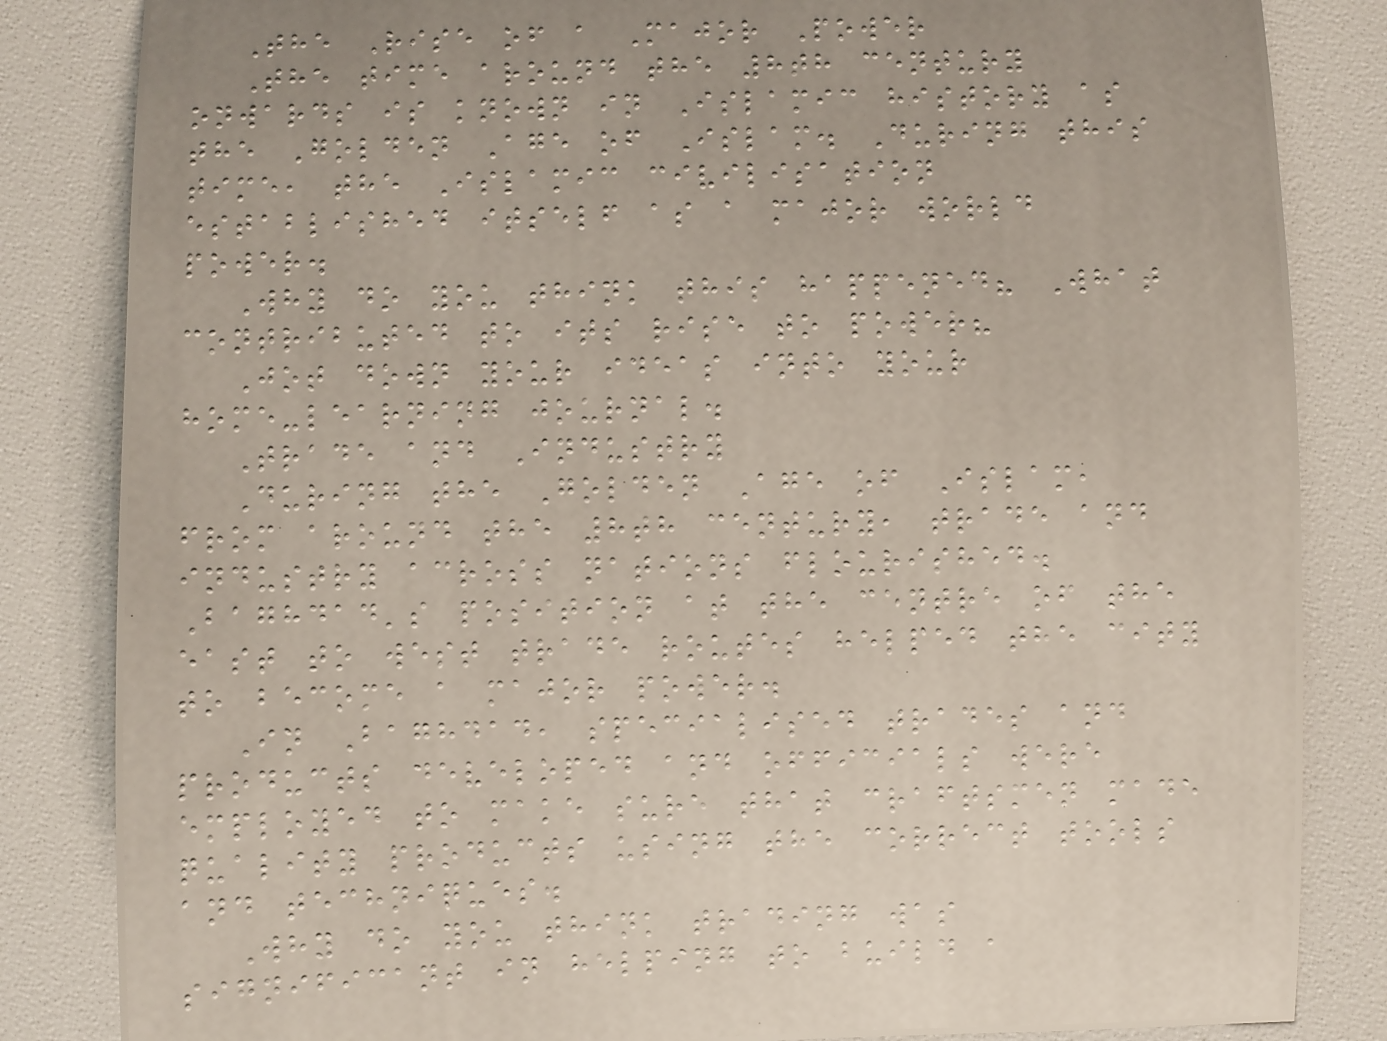The Rise of a Major Power
The time around the 8th century
onwards is known in Islamic history as
the Golden Age of Islam. During this
time, the Islamic civilisation
established itself as a major world
power.
Why do you think this happened? What
contributed to its rise to power?
Jot down your ideas into your
home-learning journal.
Trade and Industry
During the Golden Age of Islam,
from around the 8th century, trade and
industry across nations flourished.
Baghdad's position at the centre of the
east to west trade routes helped the city
to become a major power.
In Baghdad, specialised trades and
products developed and officials were
employed to make sure that craftsmen made
quality products using the correct tools
and techniques.
Why do you think trading was
significant in helping to build a
